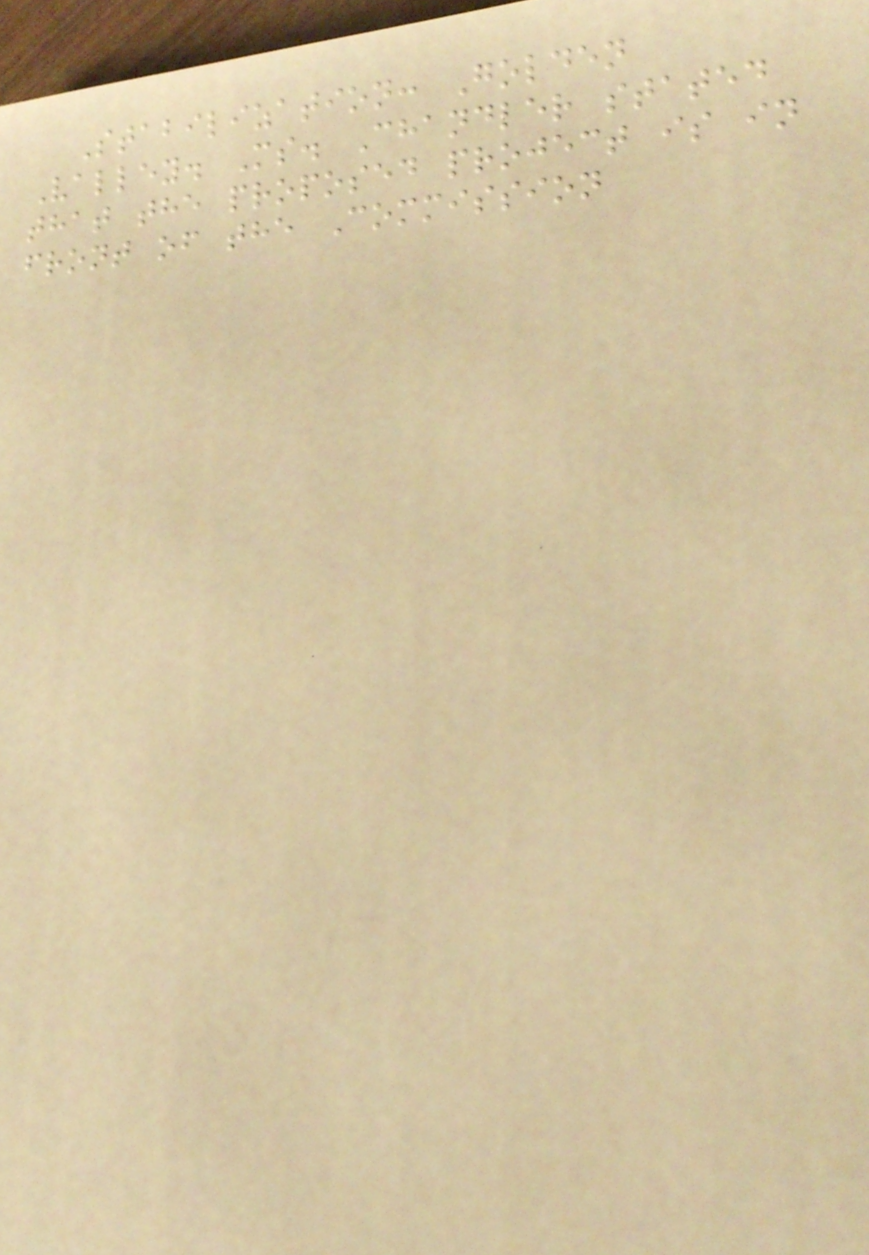Stabilization: Golden
Valley. Ms. Chandler stated
that the proposed project is in
front of the Commission
